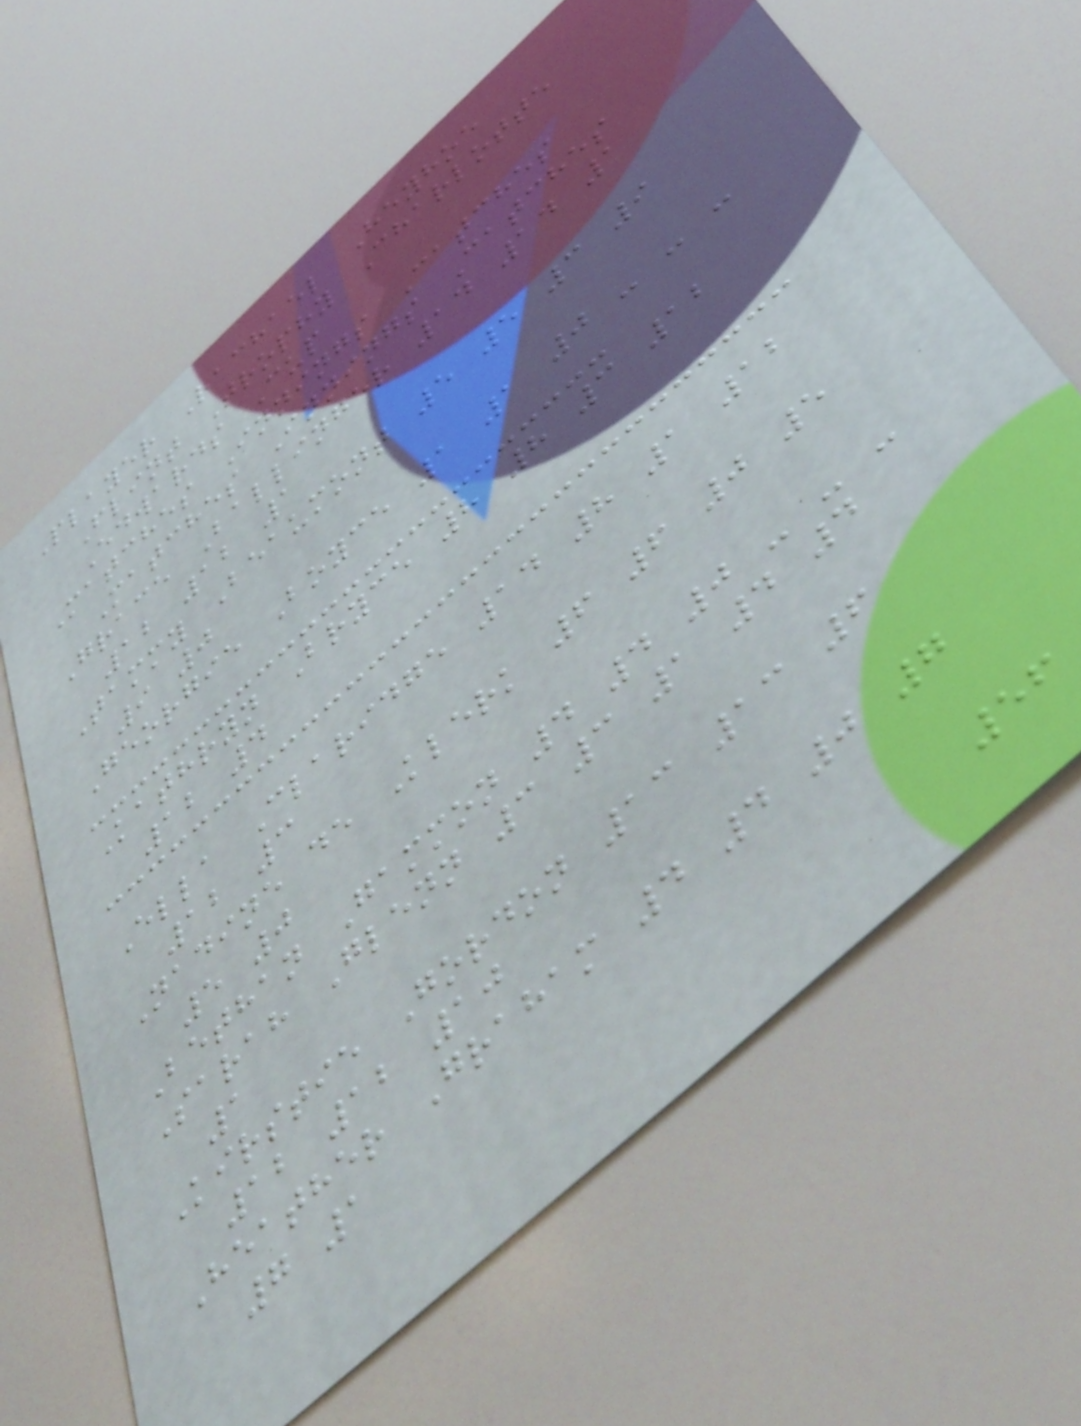Player Rachael Heyhoe
Flint Trophy Charlotte
Edwards Cup
Matches Innings Catches
Matches Innings Catches
Grace Ballinger 14 14 1
12 12 1
Tammy Beaumont 5 5 3 9
9 0
Georgie Boyce 1 1 0 - - -
Kathryn Bryce 8 8 3 12
12 4
Ella Claridge 14 8 1 12
12 3
Nadine de Klerk 6 6 0 5
5 0
Bethan Gammon 4 4 0 - - -
Sarah Glenn 3 3 1 4 4
1
Kirstie Gordon 13 13 6
12 12 10
Heather Graham 4 4 0 7
7 1
56
